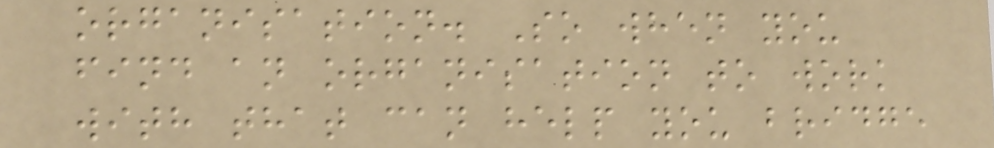organisation. So when you
find an organisation to work
with that can help you bridge
